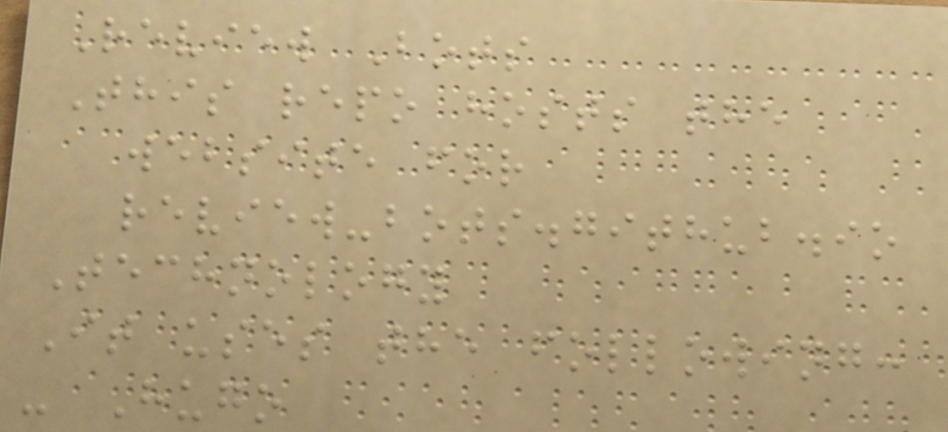Review Bots
This repo hosts the
website for
review-bots.github.io
Technology
It uses the following:
- Hugo
